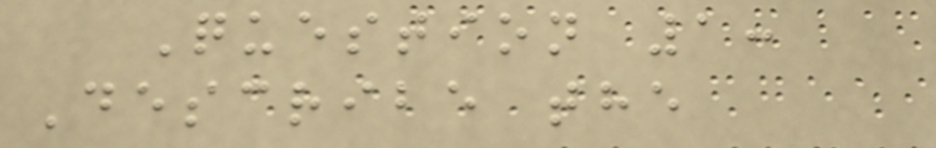Question 1:
Describe the
